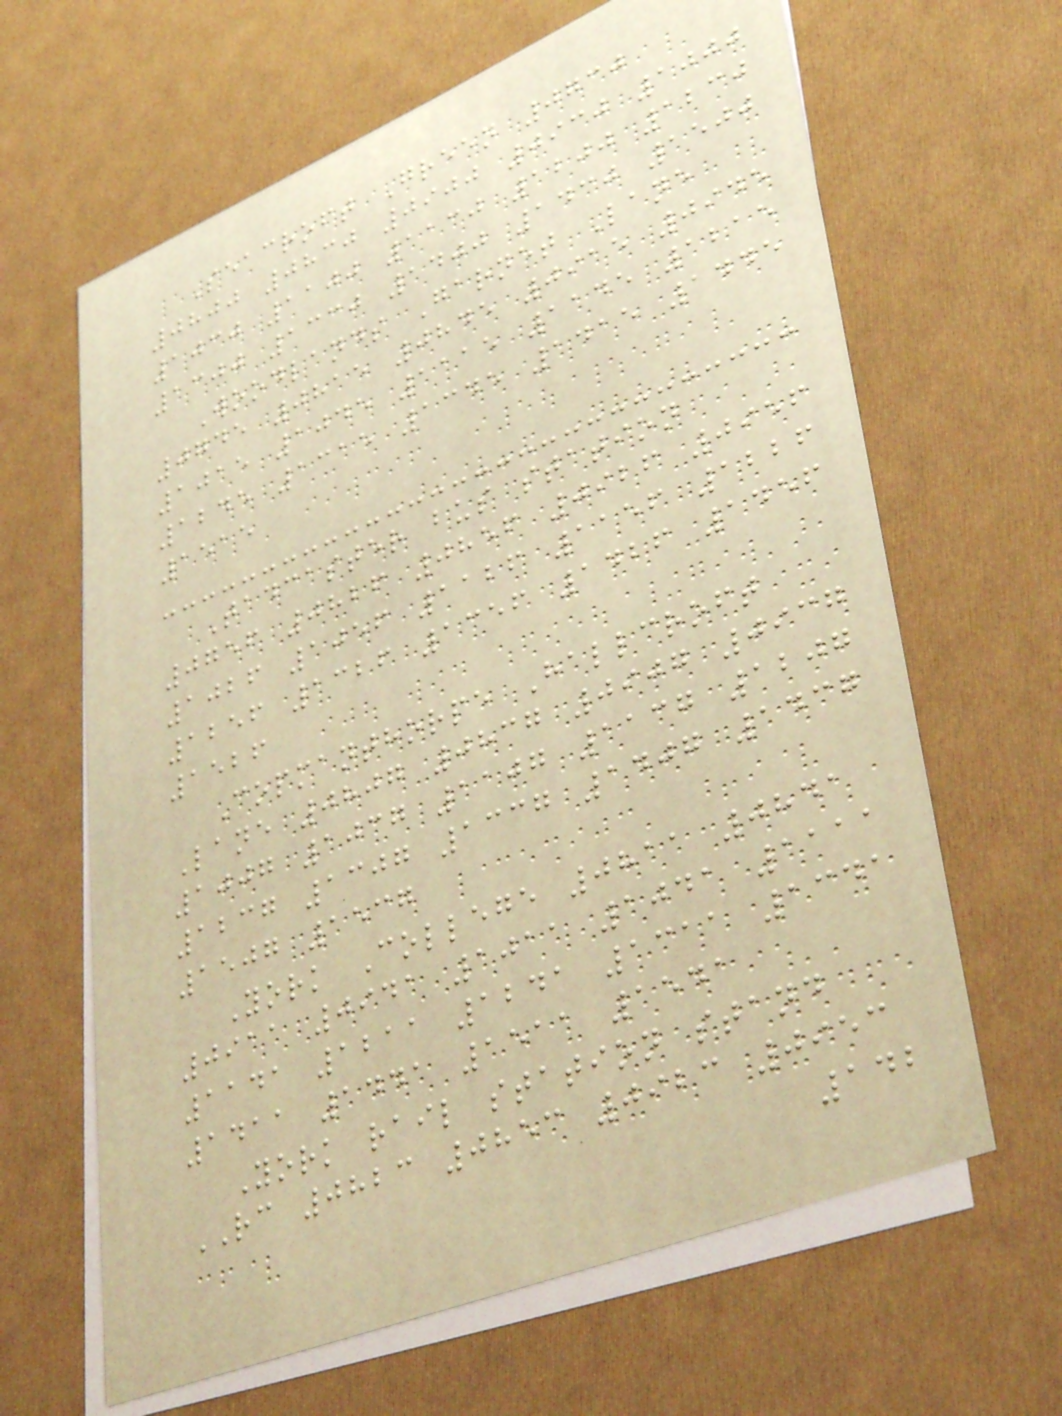Seacroft Green 0730
0800 0830 0900 0930 1000
1030 1100 1130 1200 1230
1300 1330 1400 1430 1500
Woodlands Garnet Lane
0745 0815 0845 0915 0945
1015 1045 1115 1145 1215
1245 1315 1345 1415 1445
1515
Tadcaster bus station
0756 0826 0856 0926 0956
1026 1056 1126 1156 1226
1256 1326 1356 1426 1456
1526
Copmanthorpe Hallcroft
Lane 0807 0837 0907 0937
1007 1037 1107 1137 1207
1237 1307 1337 1407 1437
1507 1537
York College 0811 0841
0911 0941 1011 1041 1111
1141 1211 1241 1311 1341
1411 1441 1511 1541
York rail station stand
RC 0823 0853 0923 0953
142
